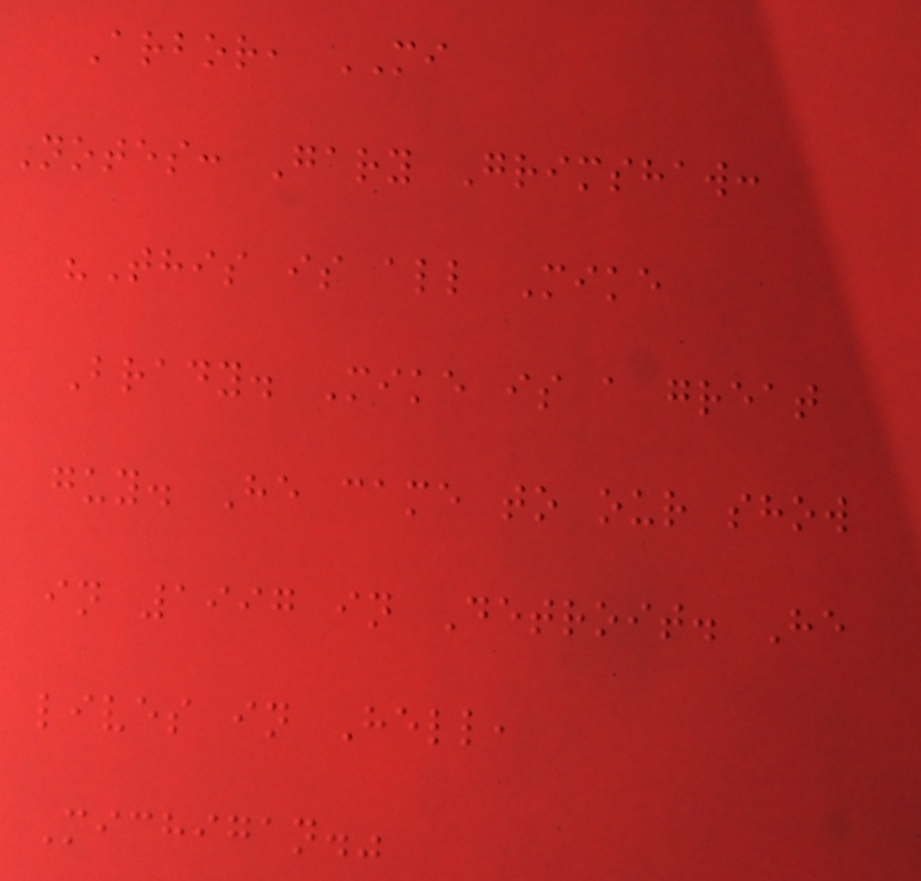Arbor, MI
Notes: Gary Grimshaw:
"This is all Mike
Brady. Mike is a great
guy. He came to our show
in 1997 in Detroit. He
lives in Hell,
Michigan."
